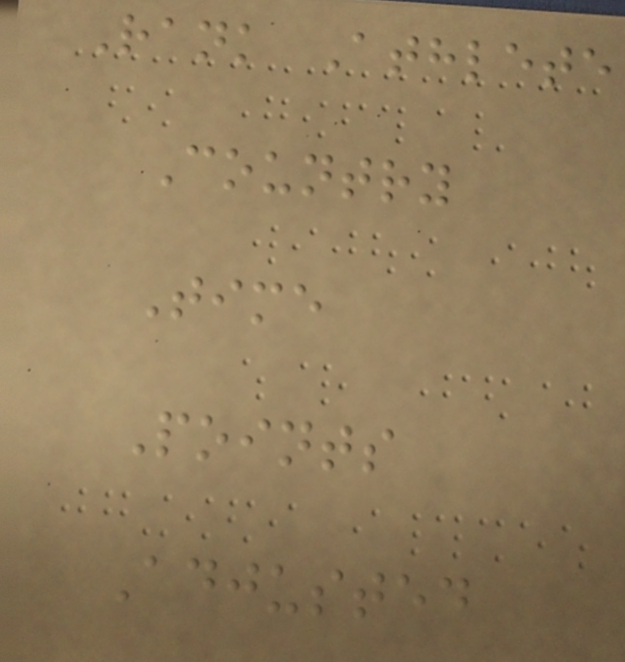Rank Athlete
Country
Time
Points
Adjusted
